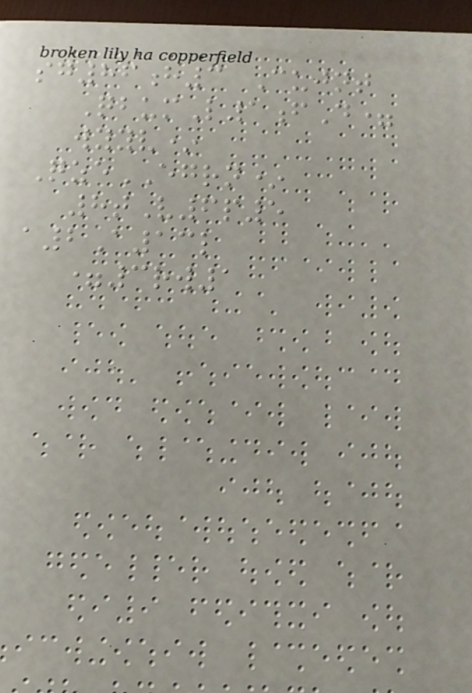sg86h3 Cujnt
QbumL1fD=
wyyv*
QzeEGRN*
8tV6p5
a2A13l
=3rw1
